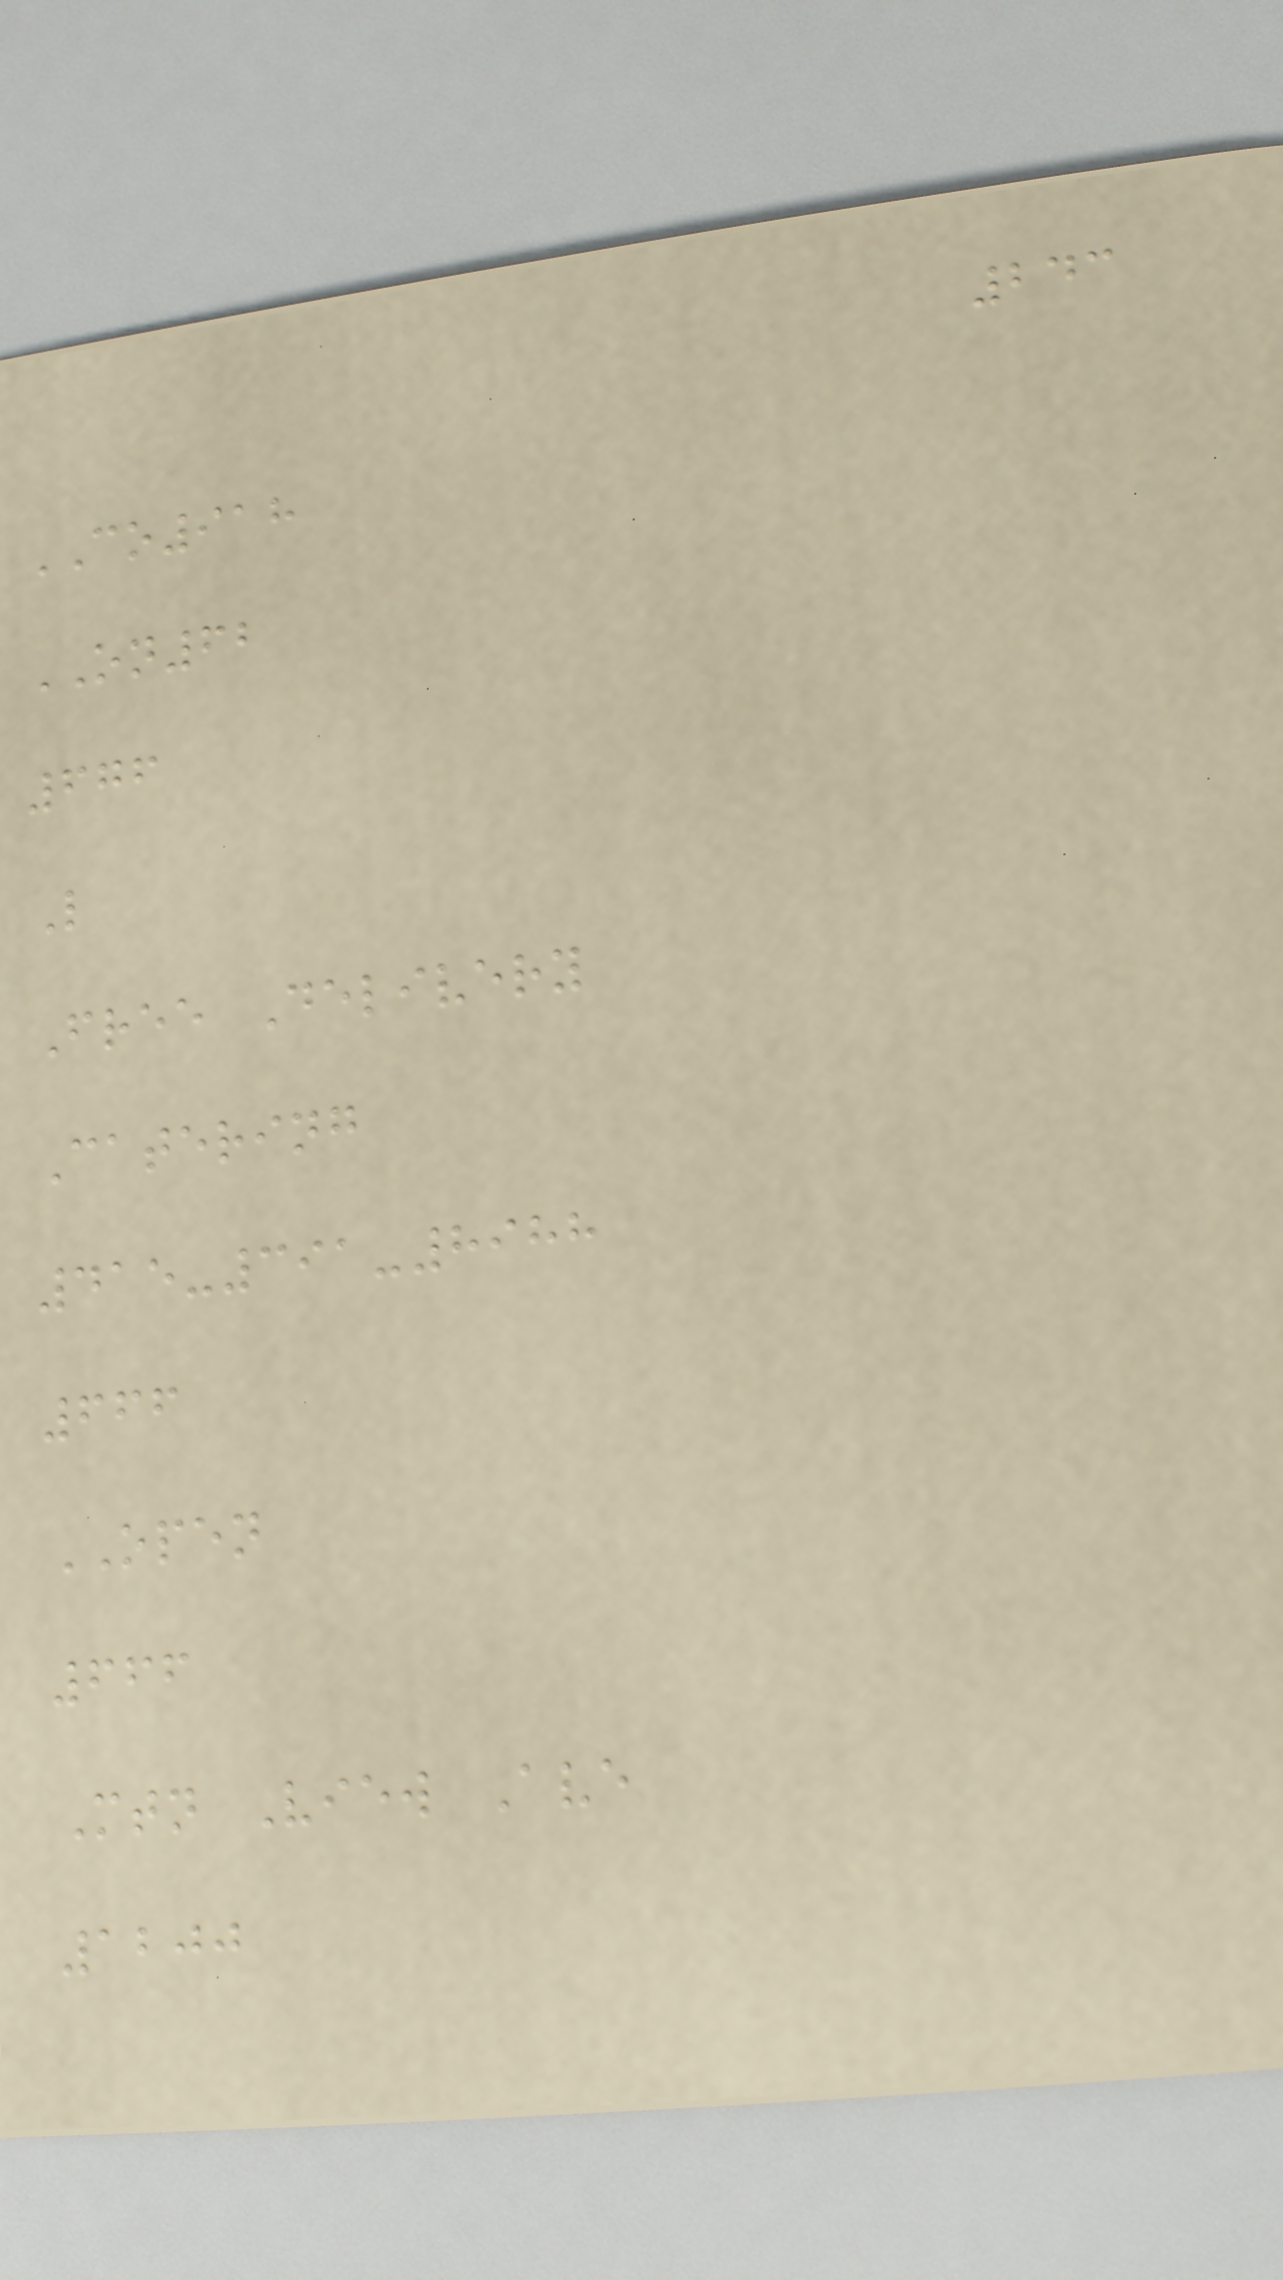243
CO918
ON62
676
L
Free Delivery
Catering
415-391-8988
666
OPEN
666
Mtn View Ave
1200
